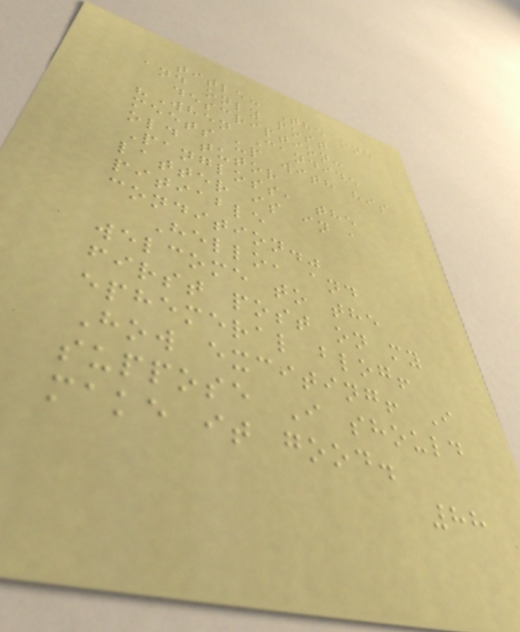title: The one
and only post
description:
"When Candide
meets up with his
old tutor
Pangloss, the
latter is in a
pitiable
condition."
Hello, and
welcome to the
first post on my
ephemeral blog!
How exciting! I
suppose I should
make it good.
88
